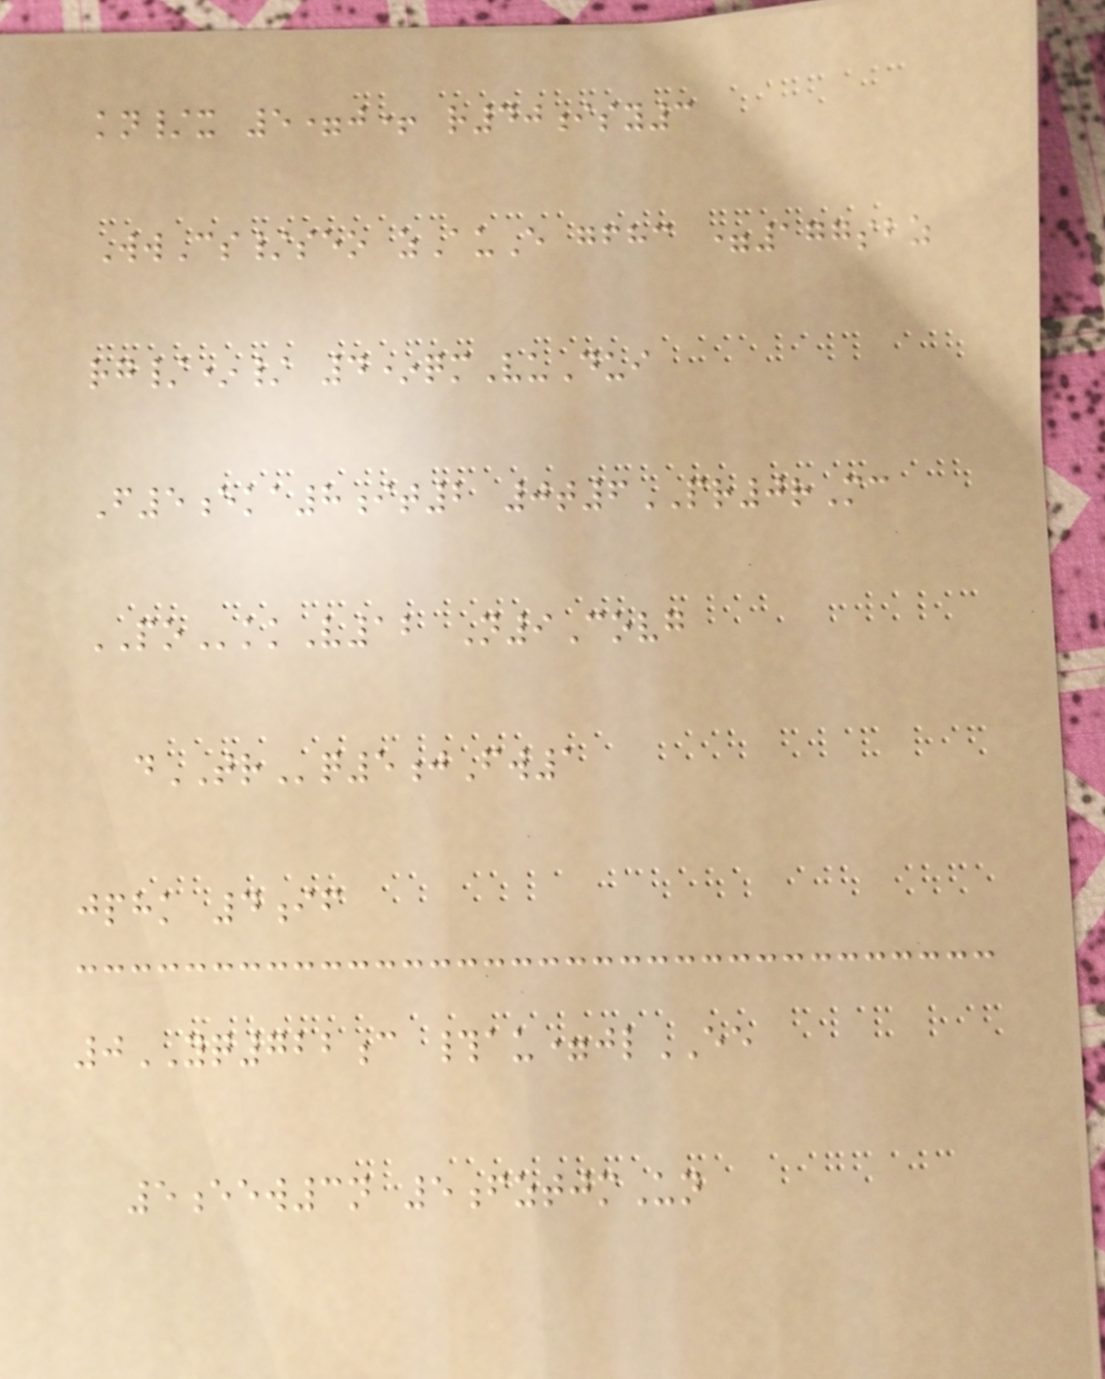kn/x 5=j+ r40isy3
WwCs/seo zAuE gfhc =177sbz
rg/*/ 4*qmVuDui
F5eka8it2 0t6PR0rMc
POkkV12 N9Covg
dTRq5jFw1
jphk 4if
0YQ722c #au=jlEE
5eew3n 5fztjmUn
